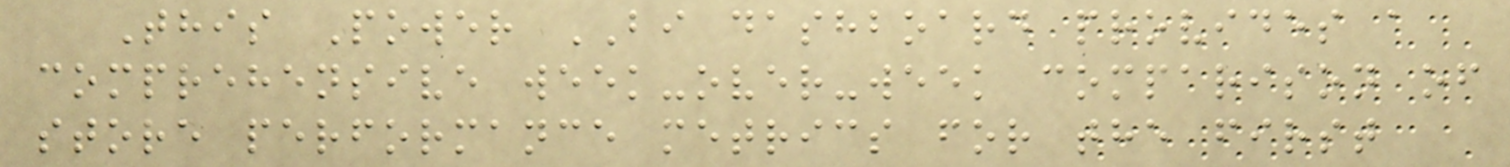This Power BI dashboard provides a
comprehensive week-over-week comparison of
store performance metrics for the first
